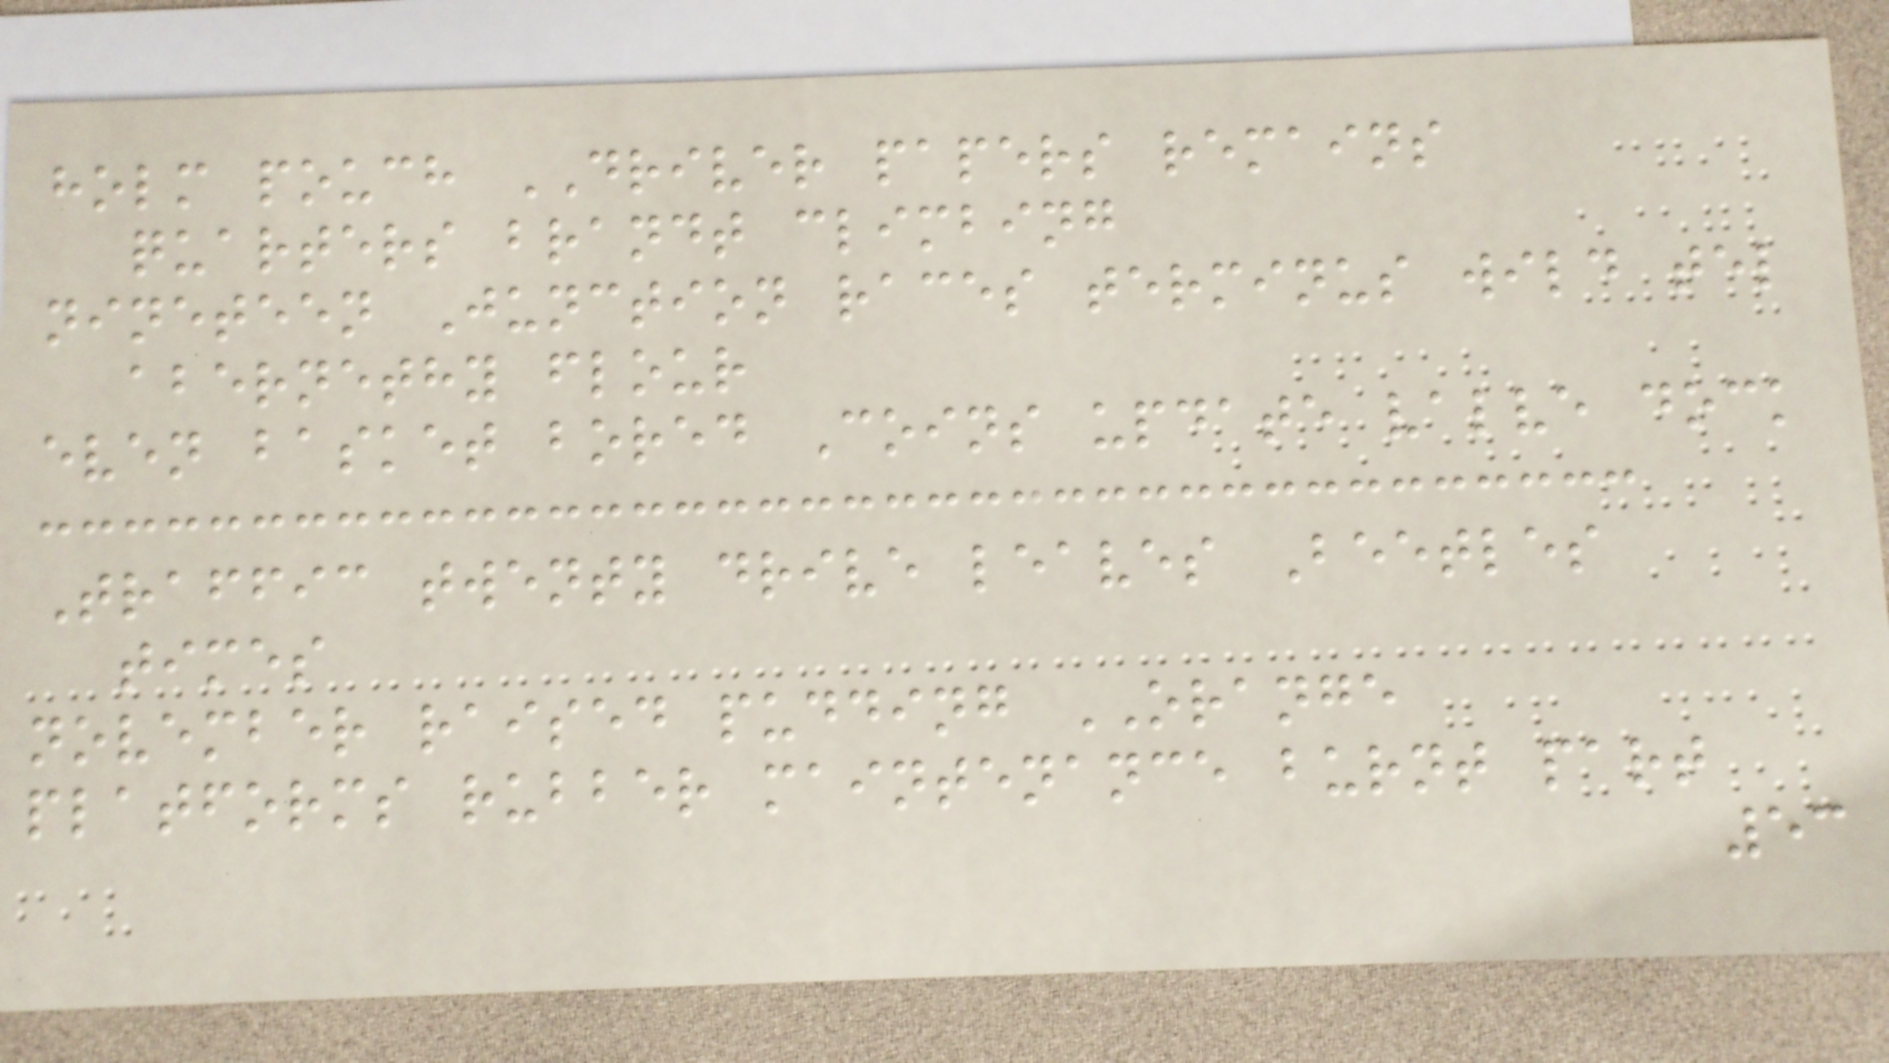holm pouch DRIVER papers remains
quarters brandt climbing
nineteen Junction races terminus wild tel
abernethy flour
even basket bored Coins update valve dock
Traffic twenty drive leaves Beetles
times
november raised pudding ORANGE
platforms rubber maintenance burnt part
53
